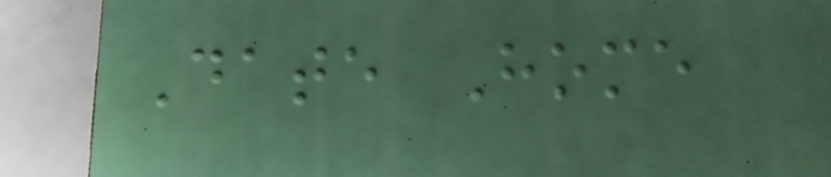Date Home
